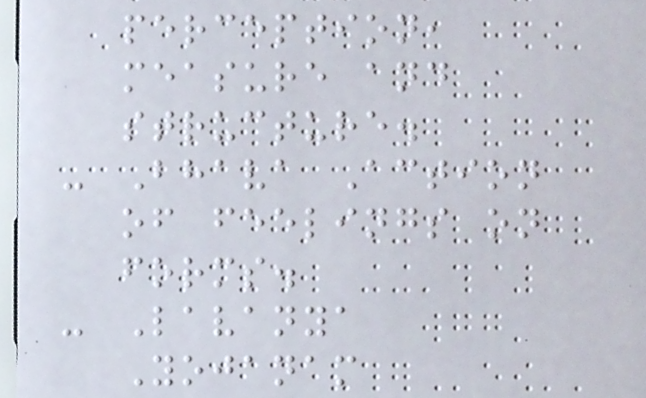perception,
measure and
structure.
- Bhava Action
of feelings on
forms.
- Lavanya
Yojanam
